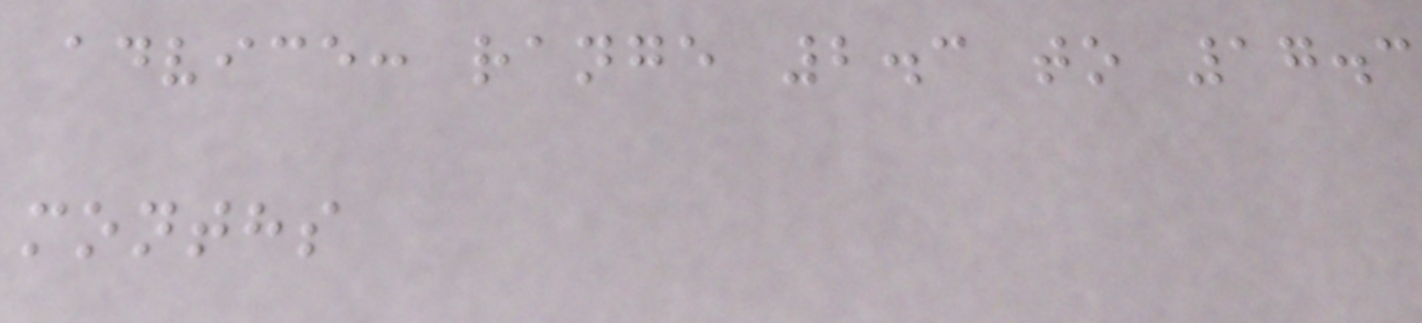advice: range 2.3 to 17.3
months
